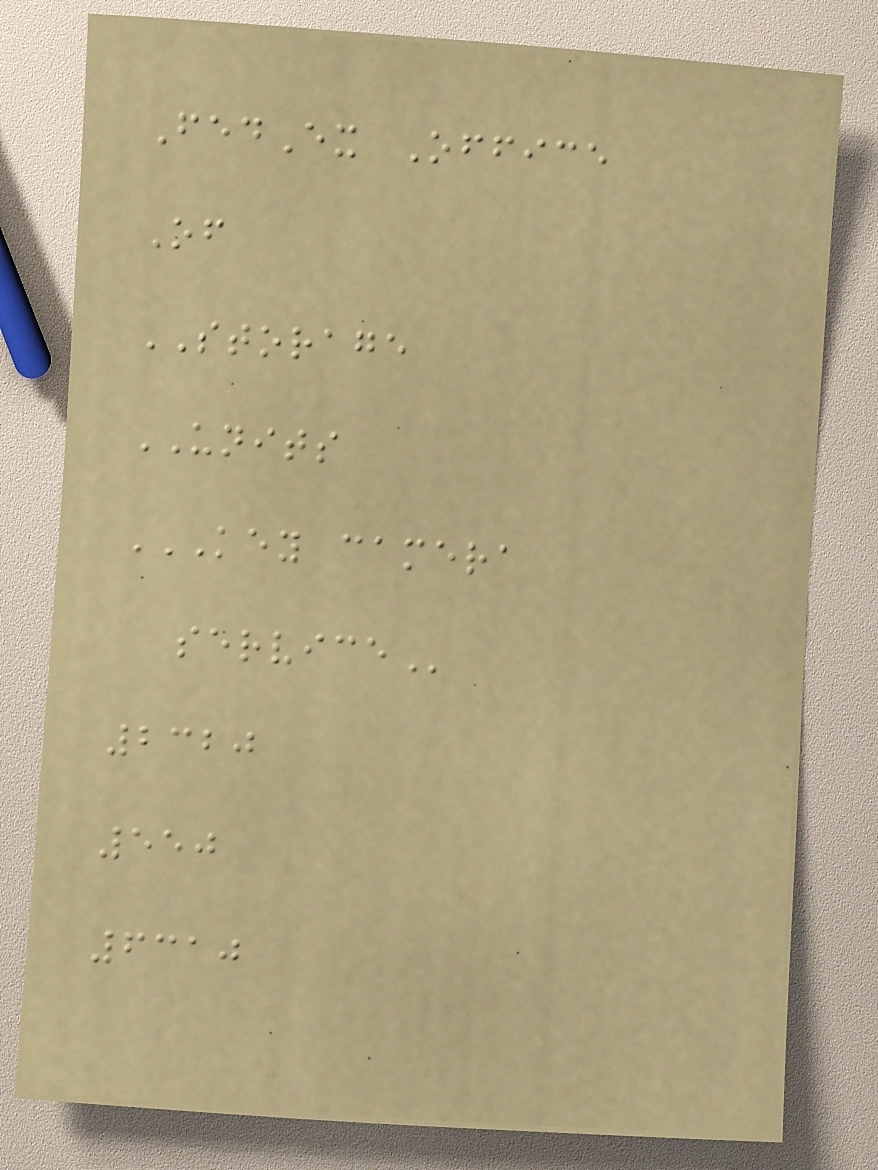FedEx Office
Of
STORAGE
UNITS
KEY CAMERA
SERVICE
2320
550
6310
